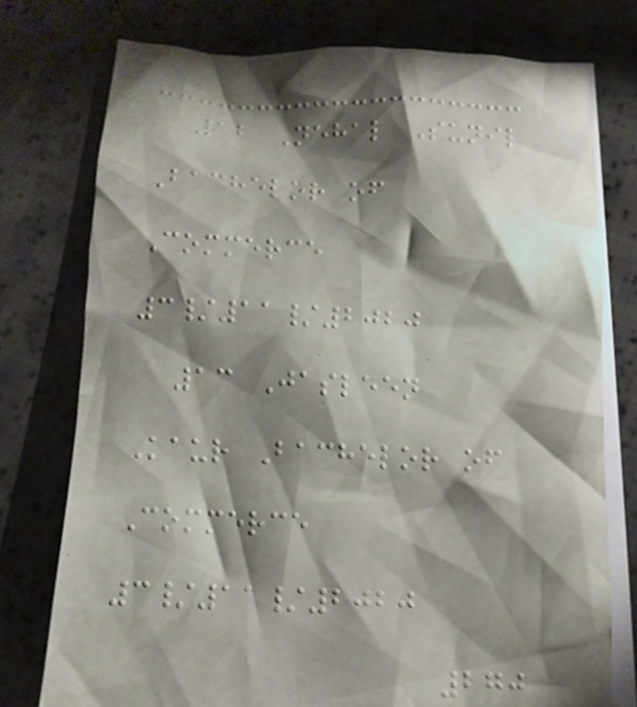12 Nehal Sunil
Bachelor of
Commerce
3/11/2020
13 Jasleen
Kaur Bachelor of
Commerce
3/11/2020
270
